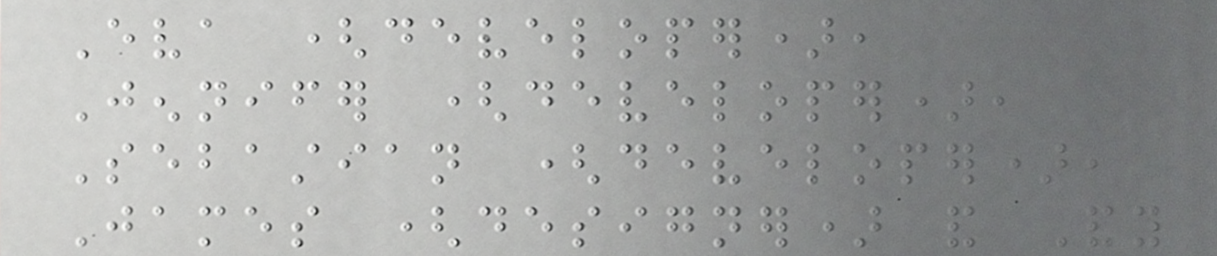Eva (developer),
Jennifer (developer),
Sebastian (developer),
James (designer) and Andy
